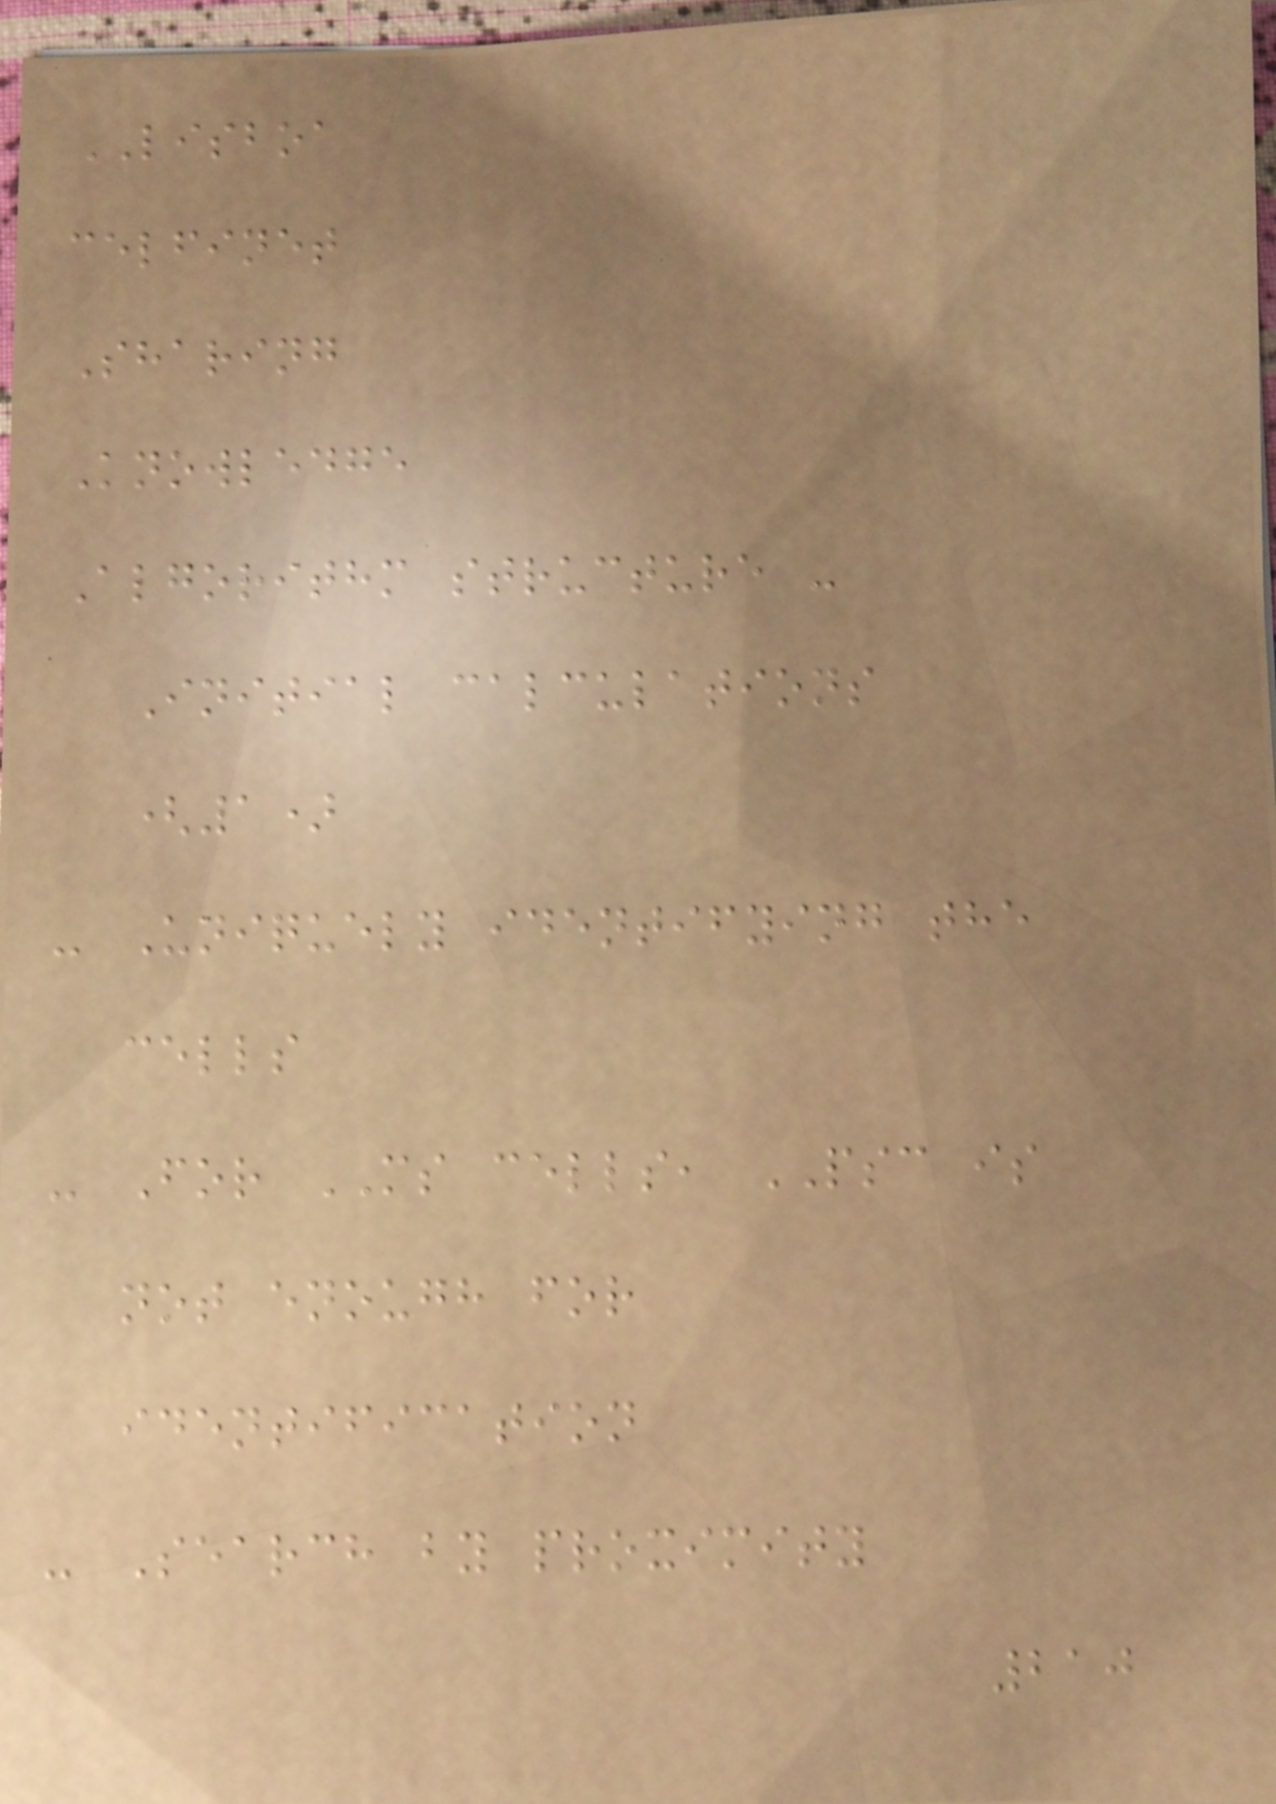LISBOA
celfinet
Sharing
Knowledge
Algorithm structure -
Initial calculations
(1)
- Uniquely identifying the
cells
- For MS cells, PSC is
not enough for
identification
- Search by proximity
210
